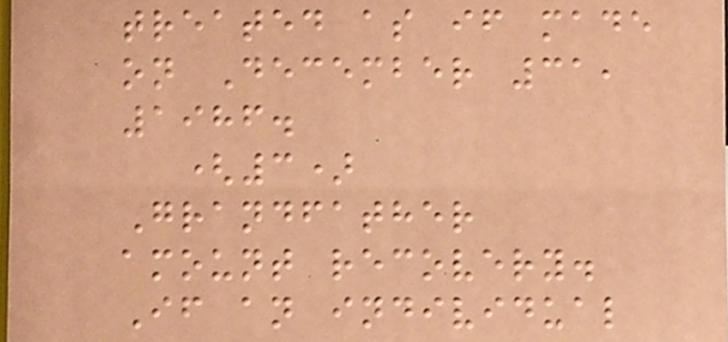treated as if made
on December 31,
1986.
(3)
Grandfather
amount recovery.
If an individual
